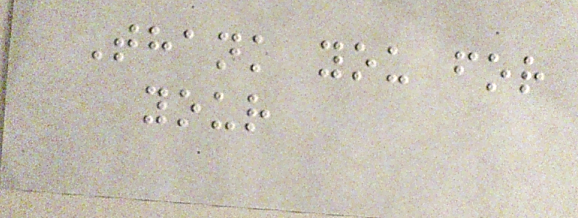Thank you for
your
